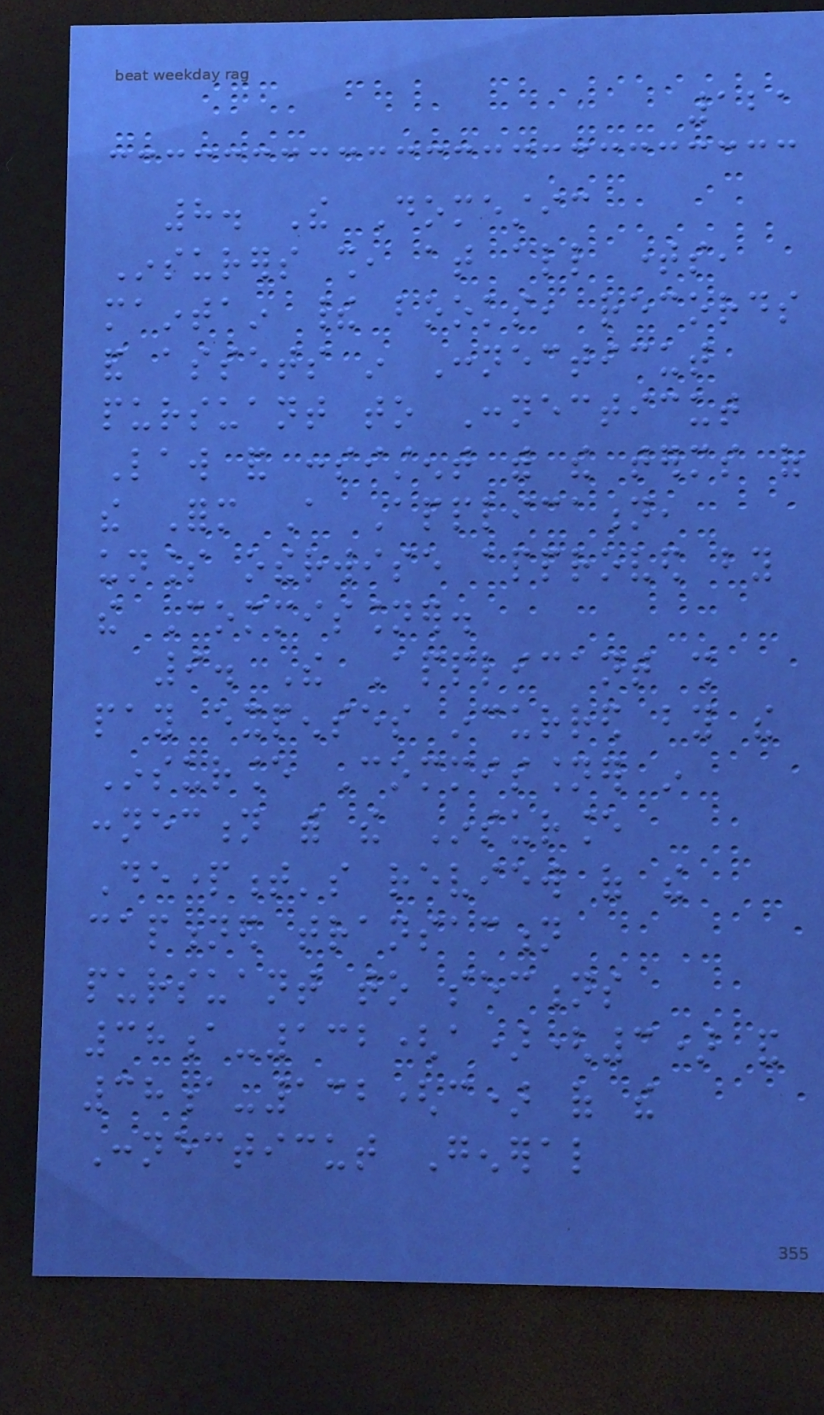121
8. The Domestic
Insurers shall, at all times,
maintain their books, records
and assets in Connecticut
pursuant to Connecticut
Law and consistent with the terms of
the Form A Application,
unless otherwise approved by
the Commissioner.
9. The Applicant shall
pay expenses incurred by the
Insurance Commissioner in
connection with the Insurance
Department's review of the
captioned transaction
pursuant to sections
38a-132(a)(3) and
38a-132(c) of the
Connecticut General
